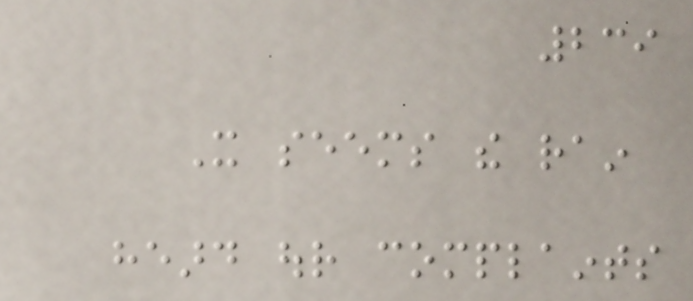239
It seems the rain
heard our complaints
